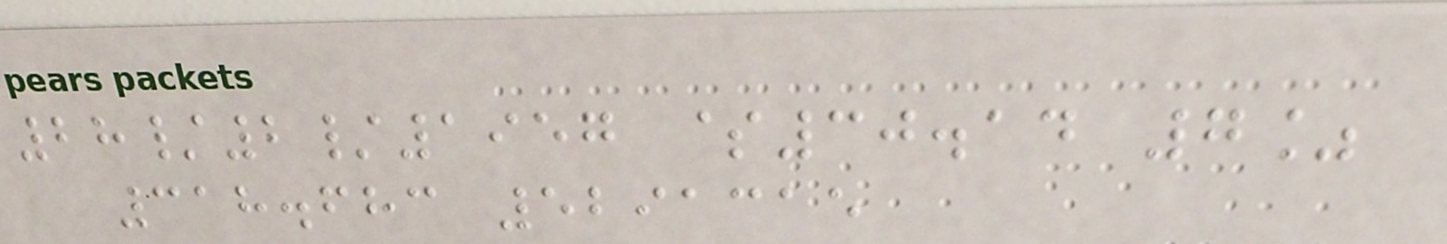28/2/1957 $30.14 7%
318.683 5291315
